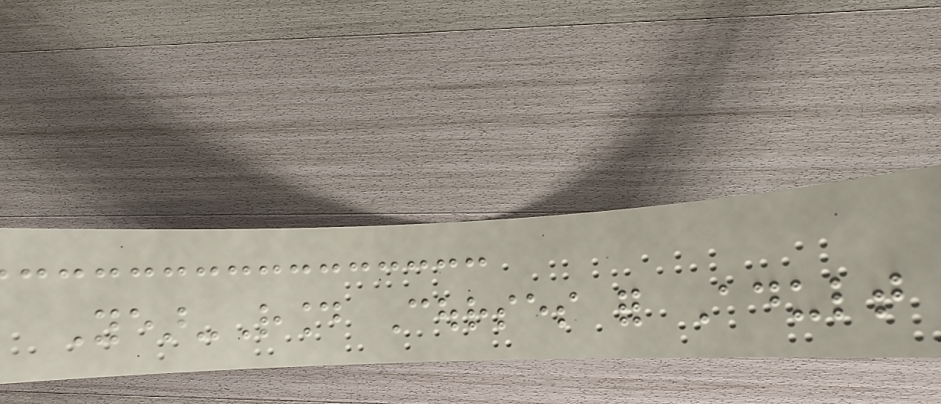Year-Round Courses for Adult
